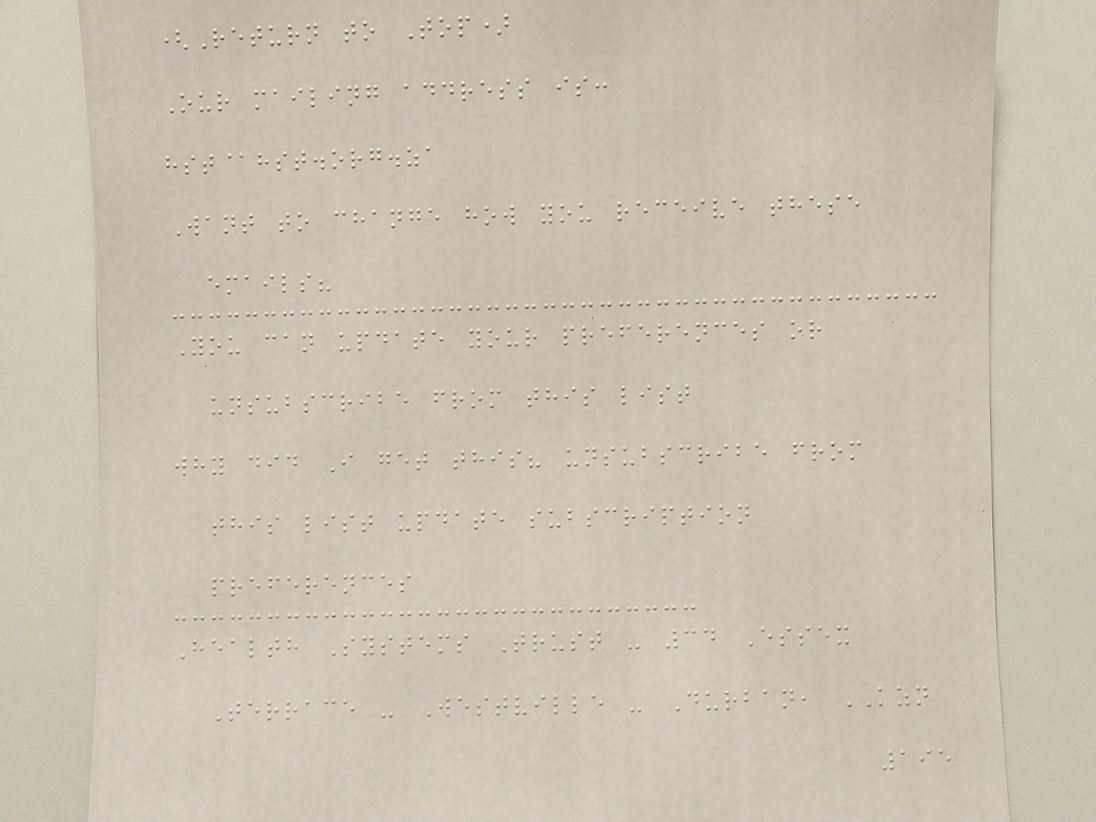(Return to Top)
Our mailing address is:
hst@hst.org.za
Want to change how you receive these
emails?
You can update your preferences or
unsubscribe from this list
why did I get this? unsubscribe from
this list update subscription
preferences
Health Systems Trust - 34 Essex
Terrace - Westville - Durban, KZN
195
